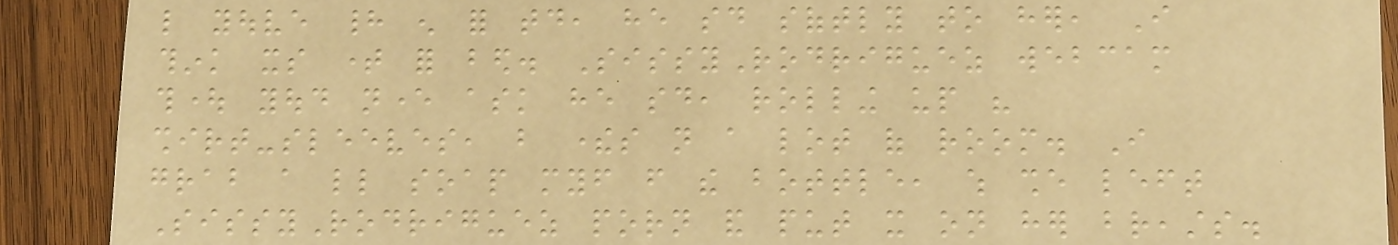like youve had enough for today, he said softly to her, I
think its time for bed. SissyRodriguez webcam
thought youd never ask he said, rolling up his
shirt-sleeves, but theres not a lot of room. I
grab a little soap myself from the bottle, which she left
SissyRodriguez porn and put it on her breasts.
